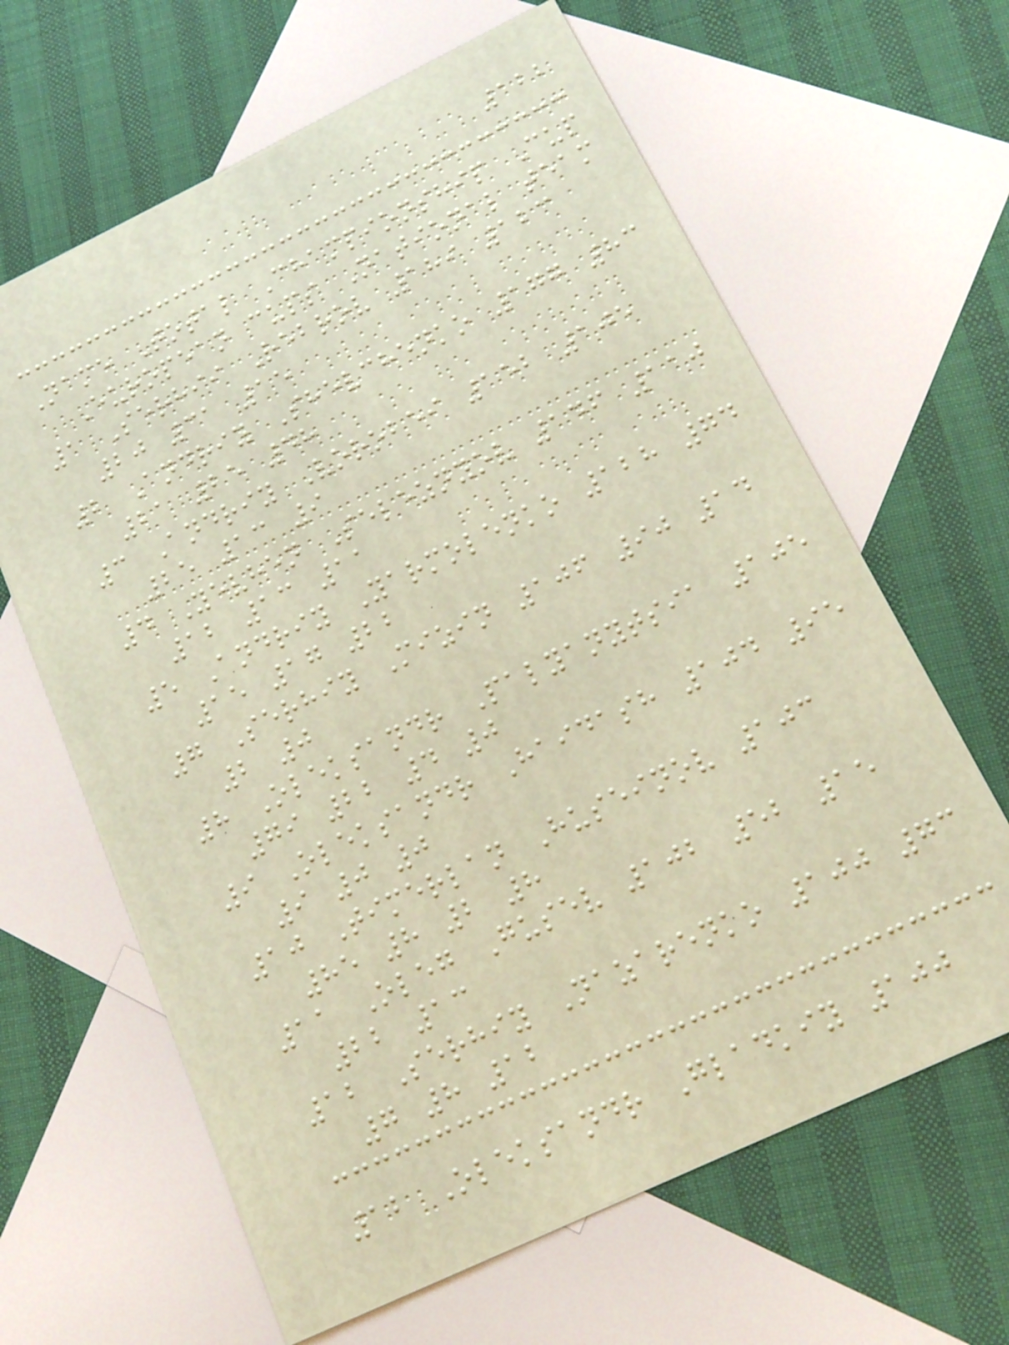122
Name Total Championship Cup
European cups National team
1 Serhii Rebrov 189 123
20 31 15
2 Andriy Shevchenko 177 83
21 25 48
3 Andriy Vorobei 152 105
25 13 9
4 Yevhen Seleznyov 146 110
12 13 11
5 Andriy Yarmolenko 128 74
15 17 22
7 Serhiy Mizin 106 90 14
2 0
8 Oleksandr Palyanytsia 105
79 22 4 0
9 Oleksandr Haidash 104 95
9 0 0
10 Timerlan Huseinov 103
85 8 2 8
11 Oleg Gusev 102 52 15
22 13
12 Serhiy Nazarenko 100 73
7 8 12
12 Oleksandr Gladkiy 100
